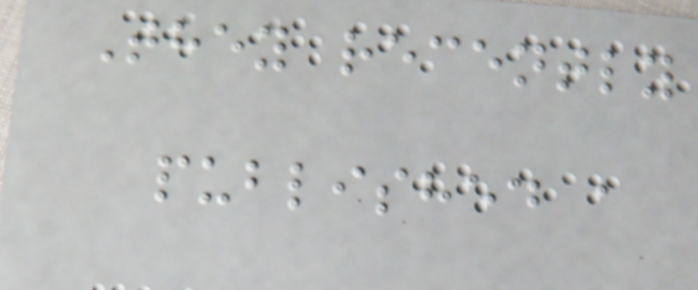They recently
published a
